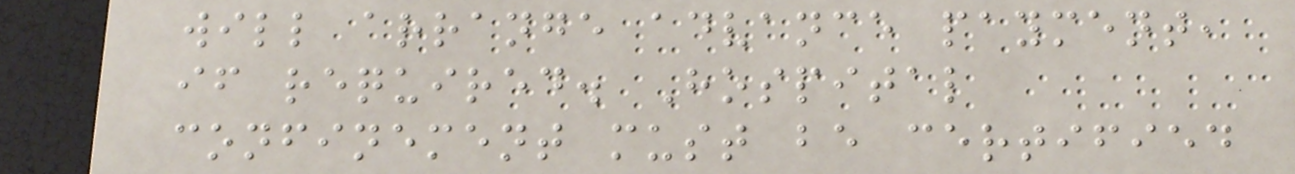will arrange advance payment,
if required. Hospital
confinement must be certified
